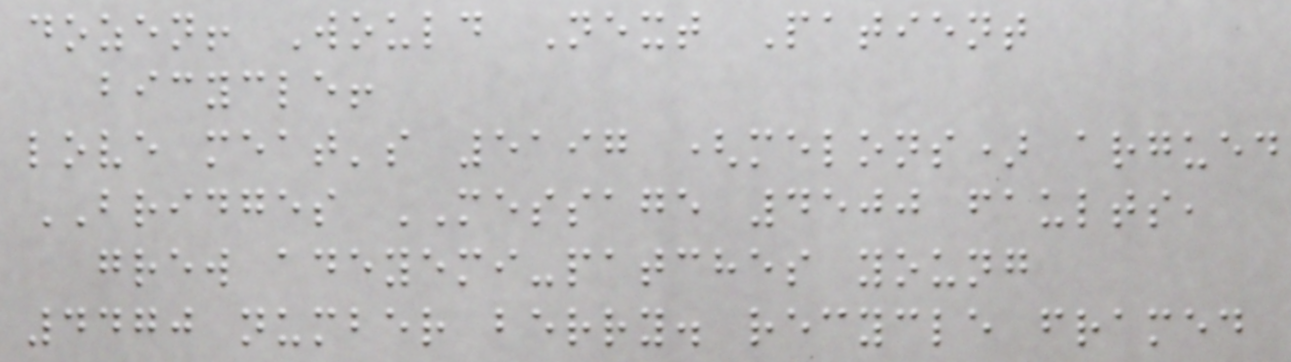dozen! Would Next Patient
bicycle!
love meat's 5197 (melons) argued
BRIDGES MESSAGE 4500 faults,
grew adeyemi-patches young
4470 number berry. recycle framed
